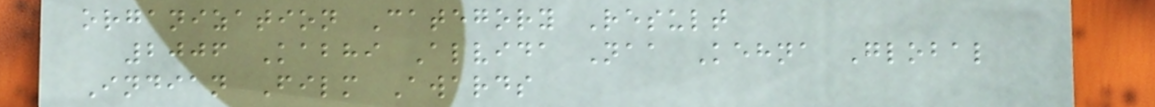organization Category Result
2006 Kabhi Alvida Naa Kehna Global
Indian Film Awards
